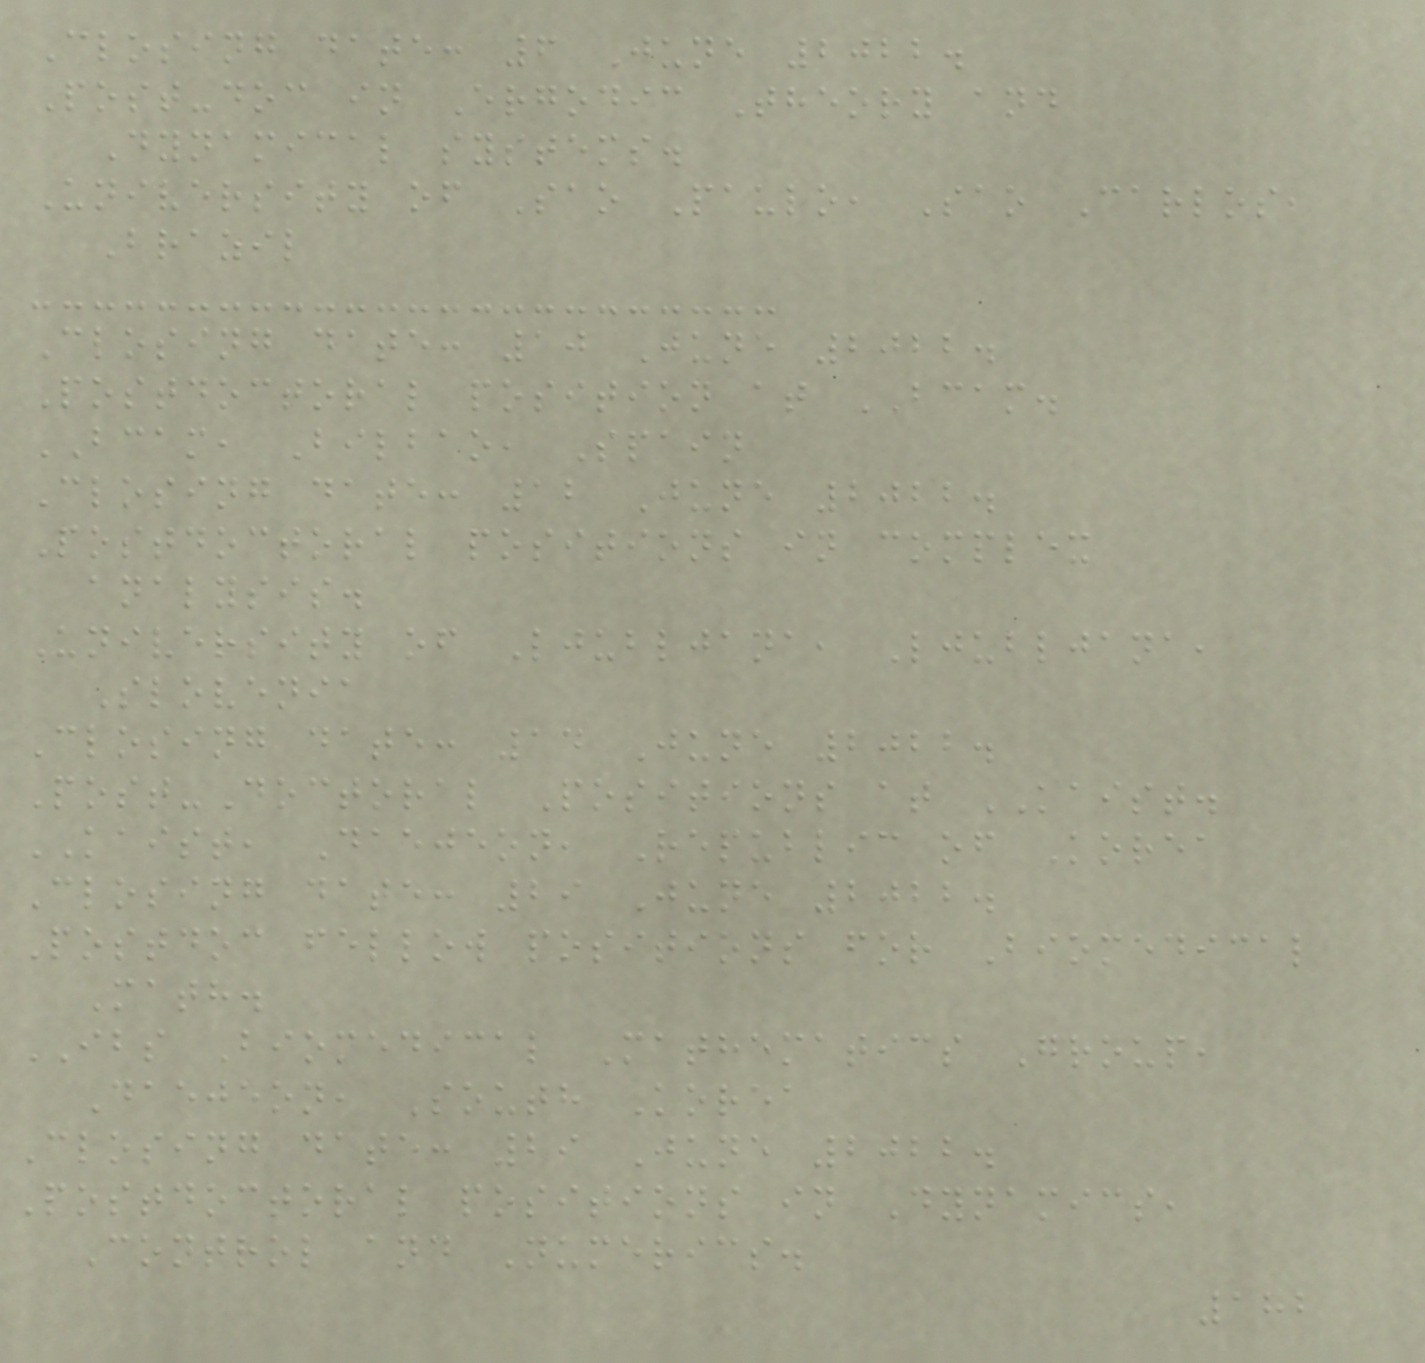Closing date: 6 June 2022.
Post-doc in Ergodic Theory and
Dynamical systems.
University of Sao Paulo, Sao Carlos,
Brazil
Closing date: 10 June 2022.
Postdoctoral position at BCAM.
BCAM, Bilbao, Spain
Closing date: 12 June 2022.
Postdoctoral positions in complex
analysis.
University of Ljubljana, Ljubljana,
Slovenia
Closing date: 14 June 2022.
Post-Doctoral Positions at KAIST.
KAIST, Daejeon, Republic of Korea
Closing date: 29 June 2022.
Postdoc fellow positions for Biomedical
Math.
IBS Biomedical Mathematics Group,
Daejeon, South Korea
Closing date: 29 June 2022.
Postdoctoral positions in Dynamics,
Control and Numerics.
182
